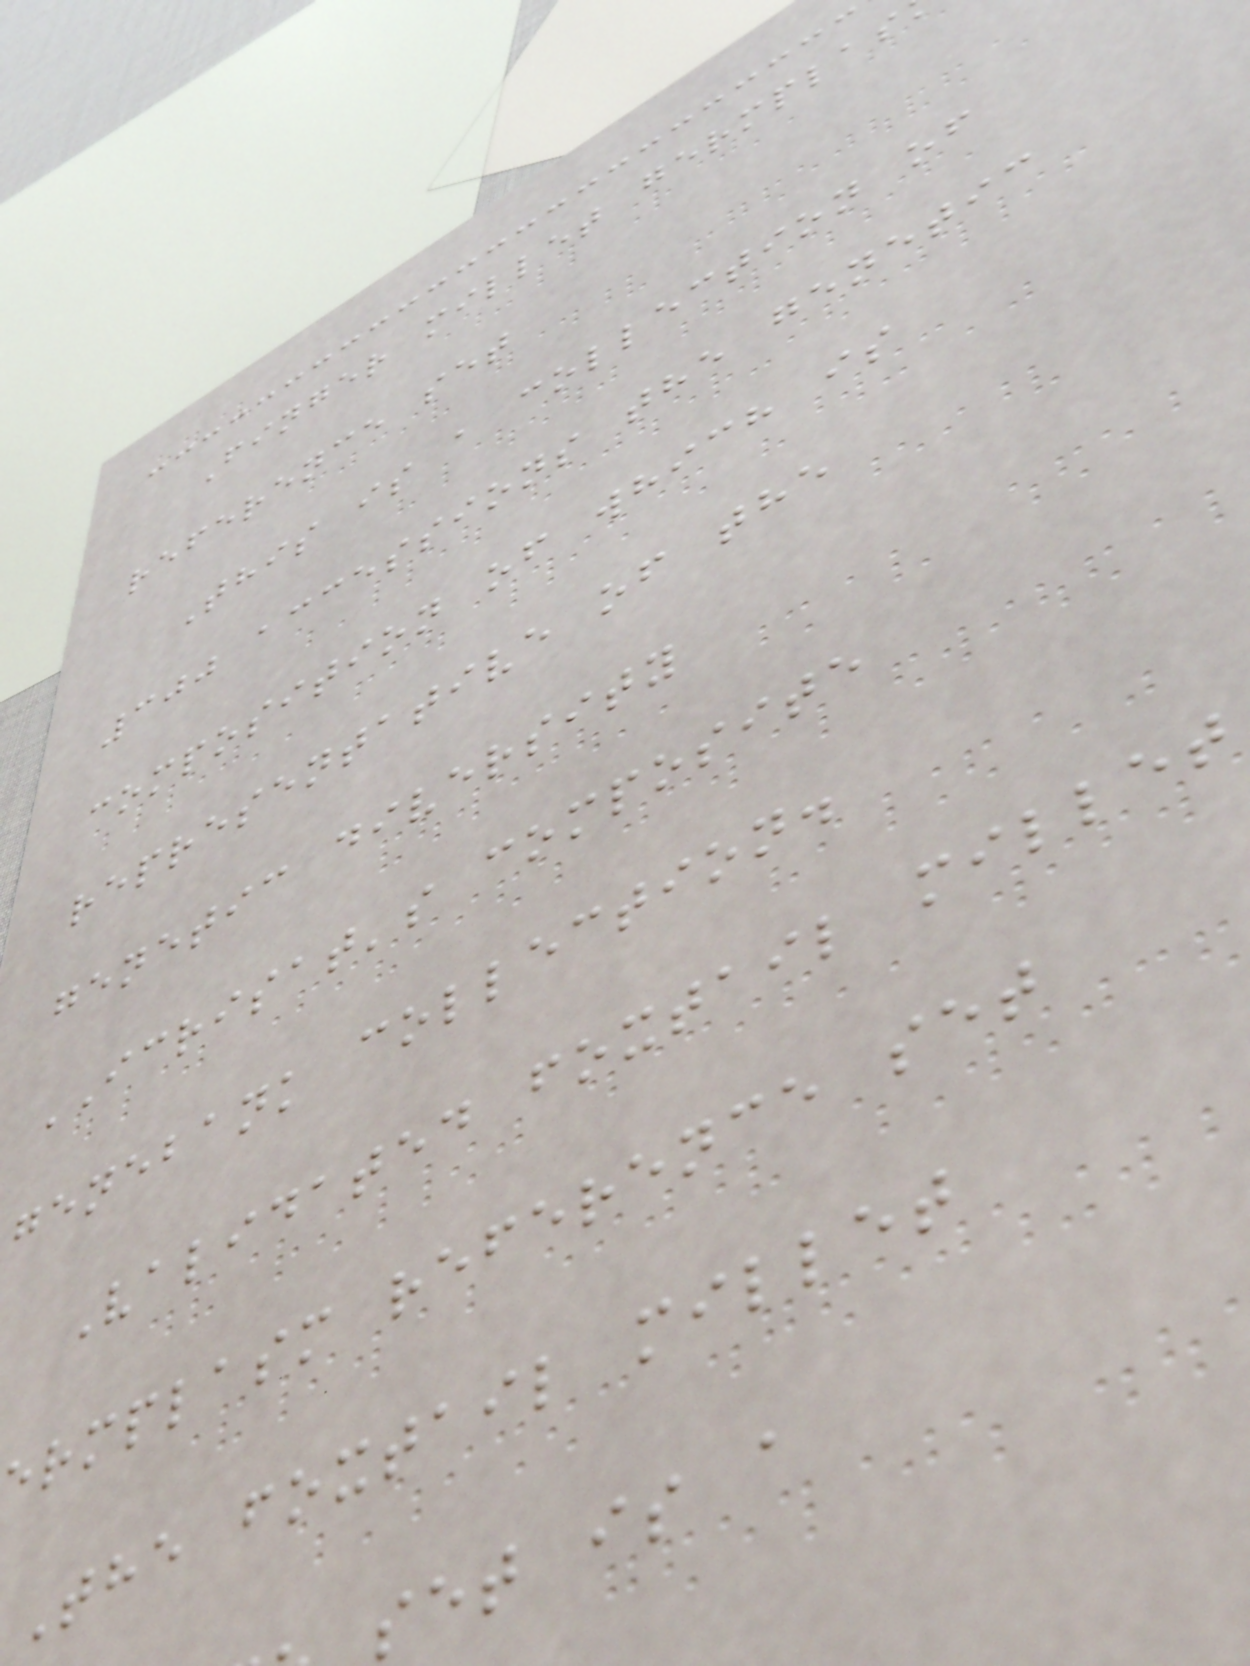Finger millet germplas
reference set
This is a collection of
300 accessions the genetic
composition of which is
representative of the
genetic diversity
ICRISAT's composite
genebank collection.
Validated foxtail millet
rmplasm reference set
The foxtail millet
set is a
